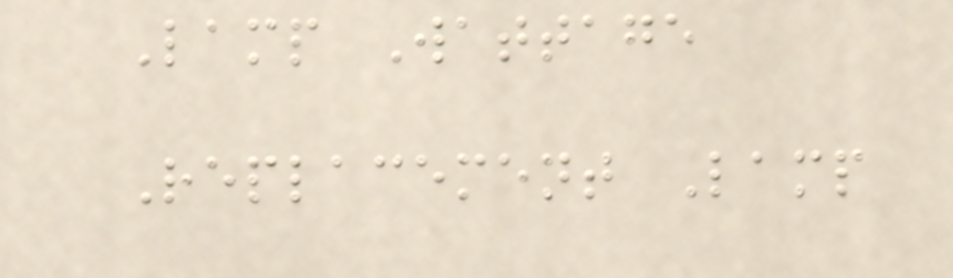Lamp Wattage
Replacement Lamp
